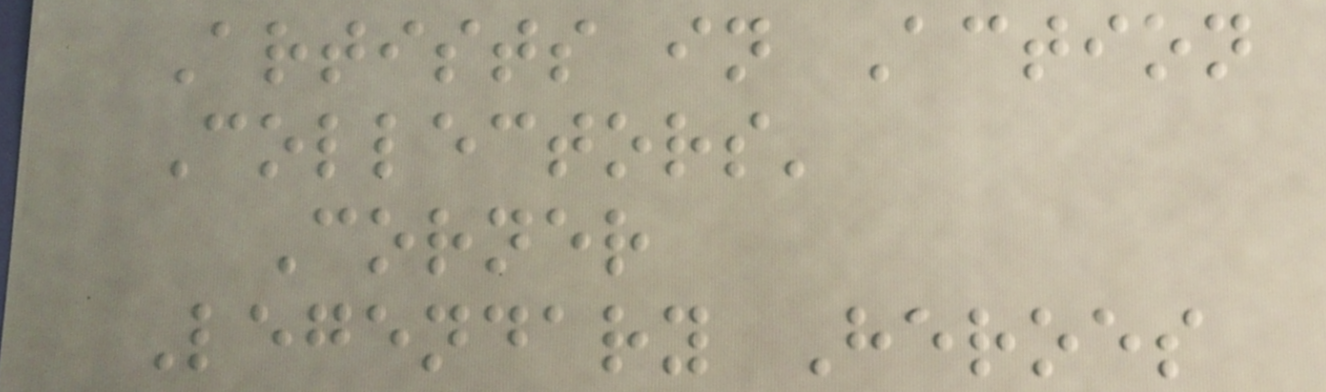Artists in Action
Collectors'
Corner
Legendary Heroes
